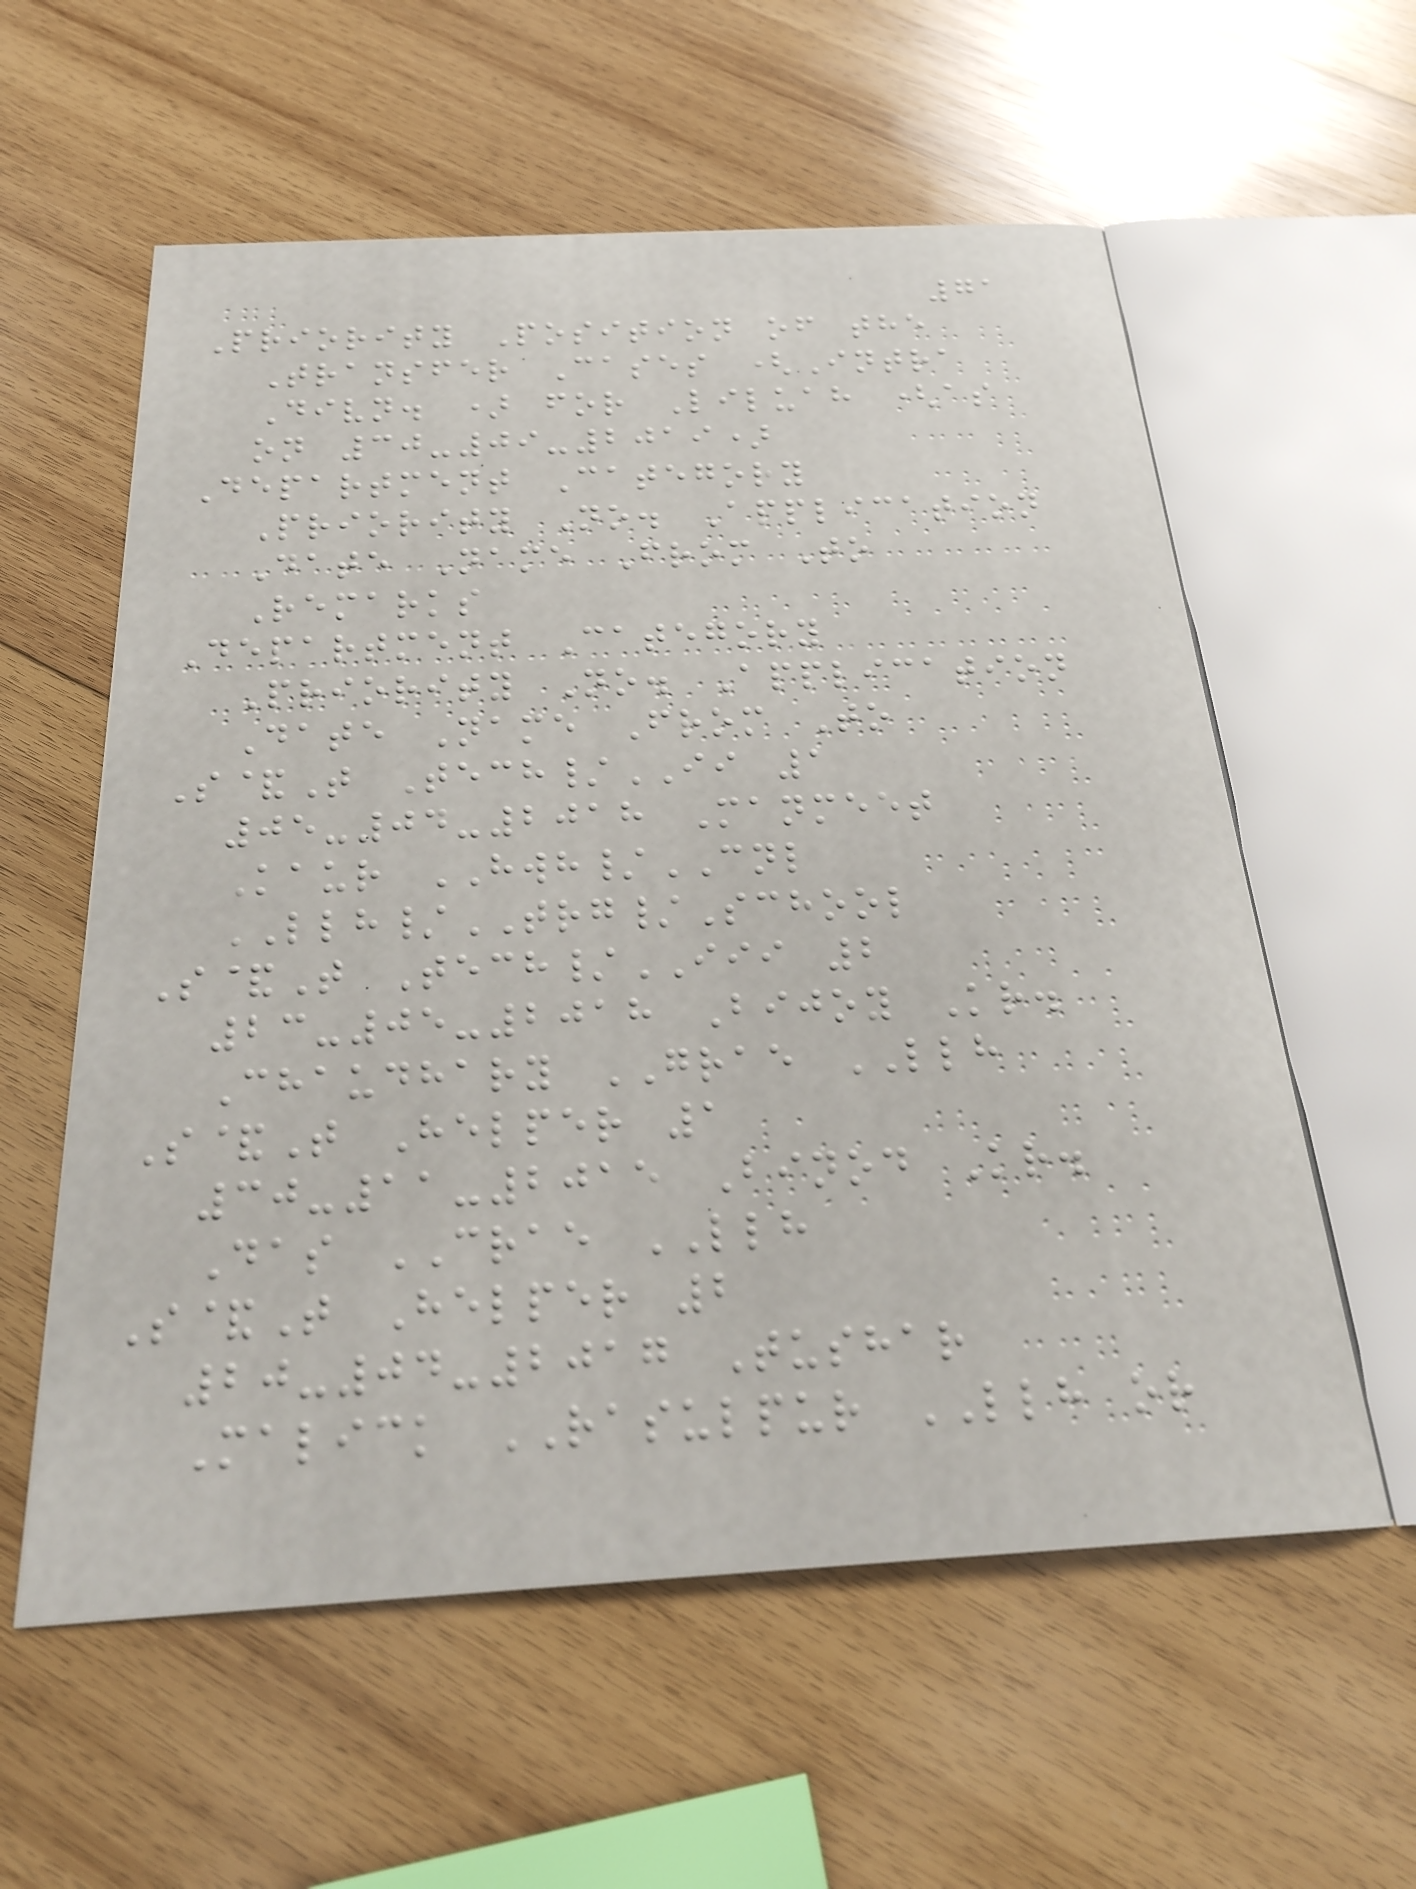71
Priority Position of the
Transfer Cases (Intra
Divn. ) for Liluah (as
on 30-09-2019)
Department Category
Priority No. Application
Date Name From To
Remarks
Department Category
Priority No. Application
Date Name From To
S&T Tech/II 1
05-04-2018 Manmeet
Kaur HWH/CNL
LLH/TRG/School
S&T Tech/III 2
23-05-2018 Bijoy Kr.
Chaudhary GRAE LLH
S&T Helper 1
30-11-2015 Binod Kr.
Das CRAE LLH
S&T Helper 2
20-04-2017 Tushar
Malick RASULPUR LLH or
